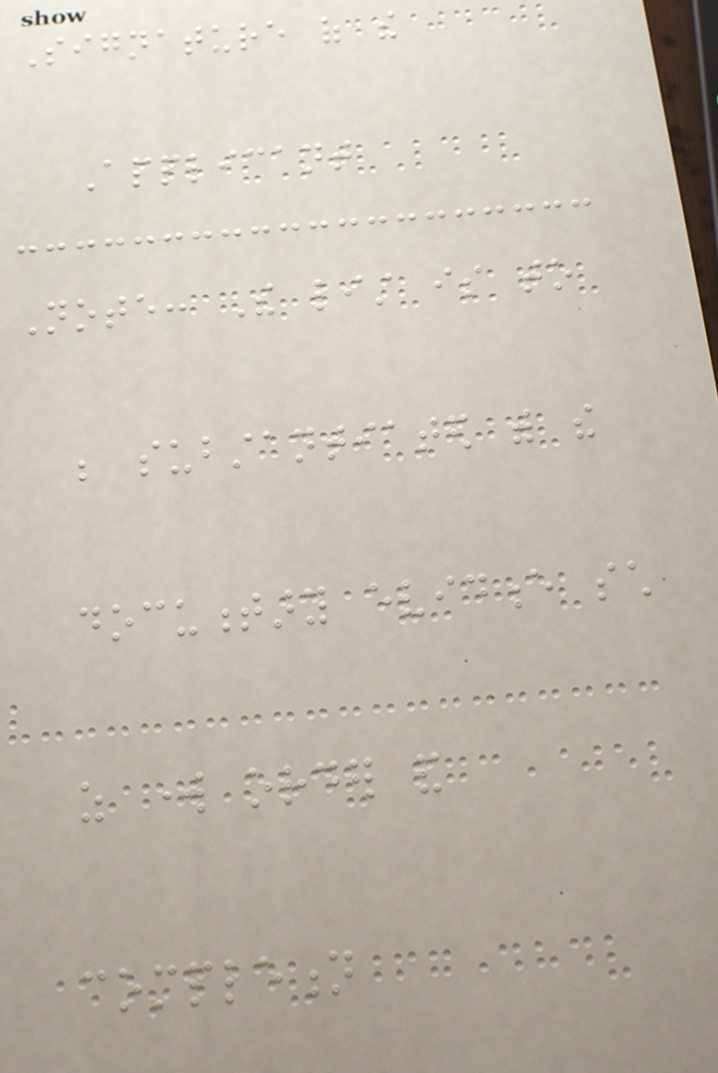Signature of the
Applicant
Note: The list is to
be substantiated with the
documentary evidence such
as work order and
completion
